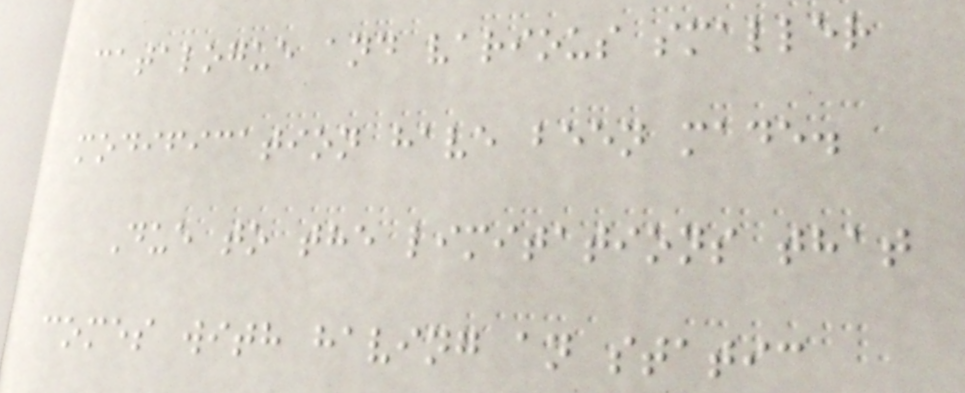catalogue and various smaller
modification have been made.
Due to the limitations that
comes with having an static
